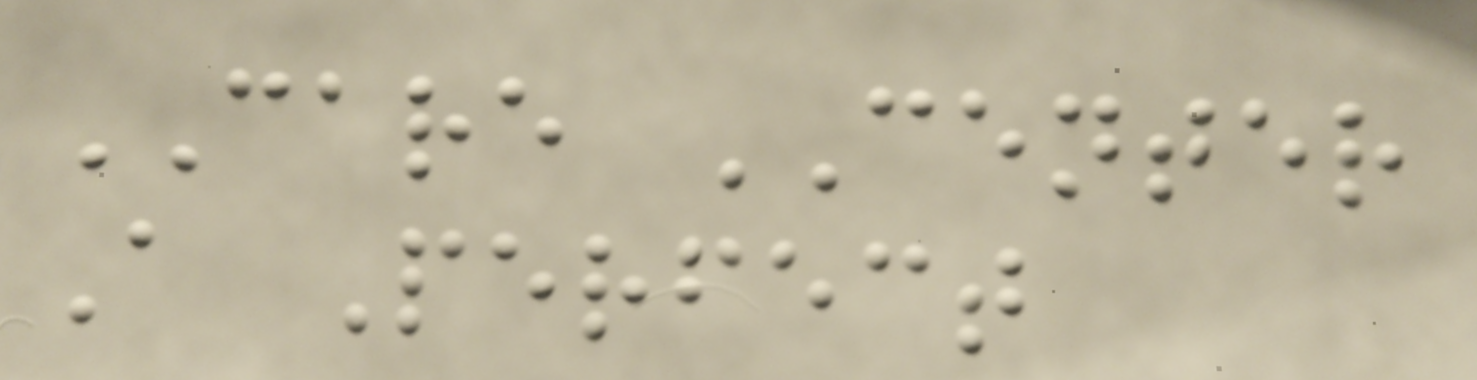CARE CENTER
A Perfect
